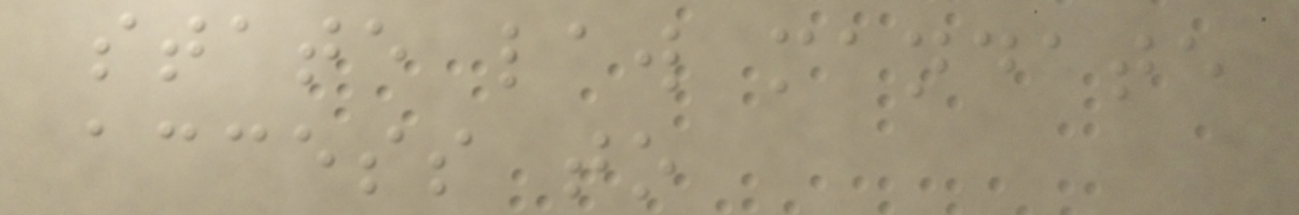state law mandate
access to
